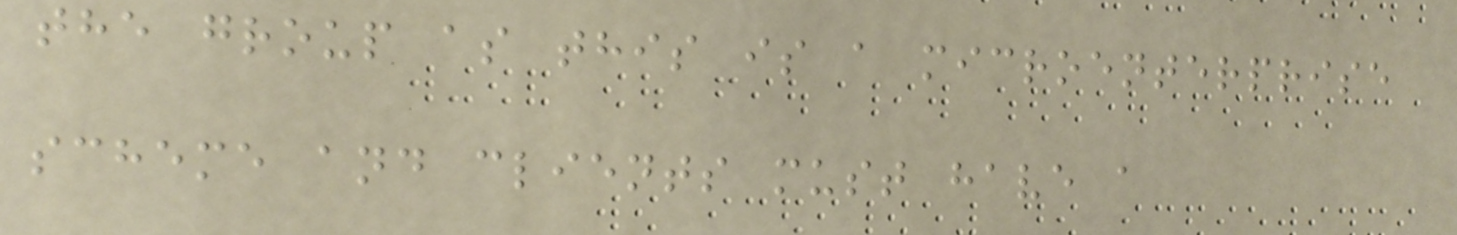the group as this is a microenterprise
scheme and clients must have a
